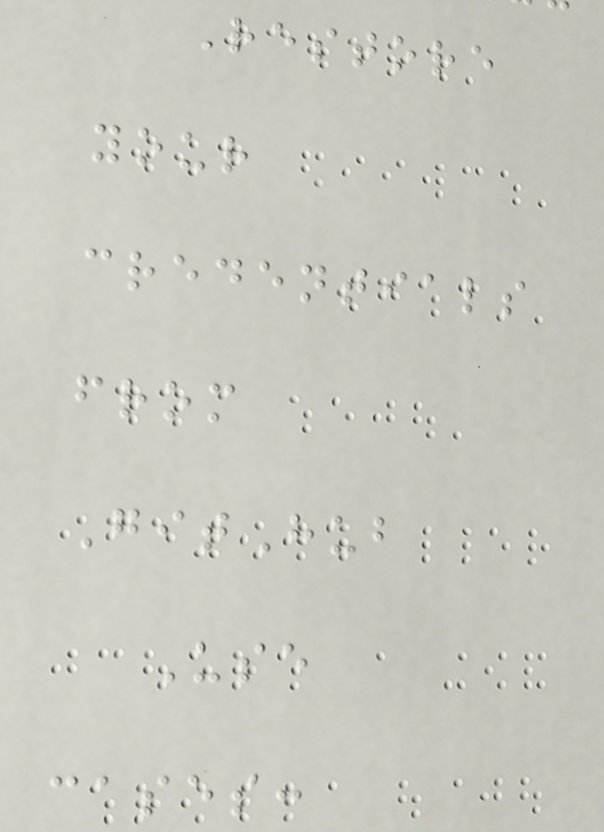Restore
your
credentials
from
GitHub
Use
cases:
